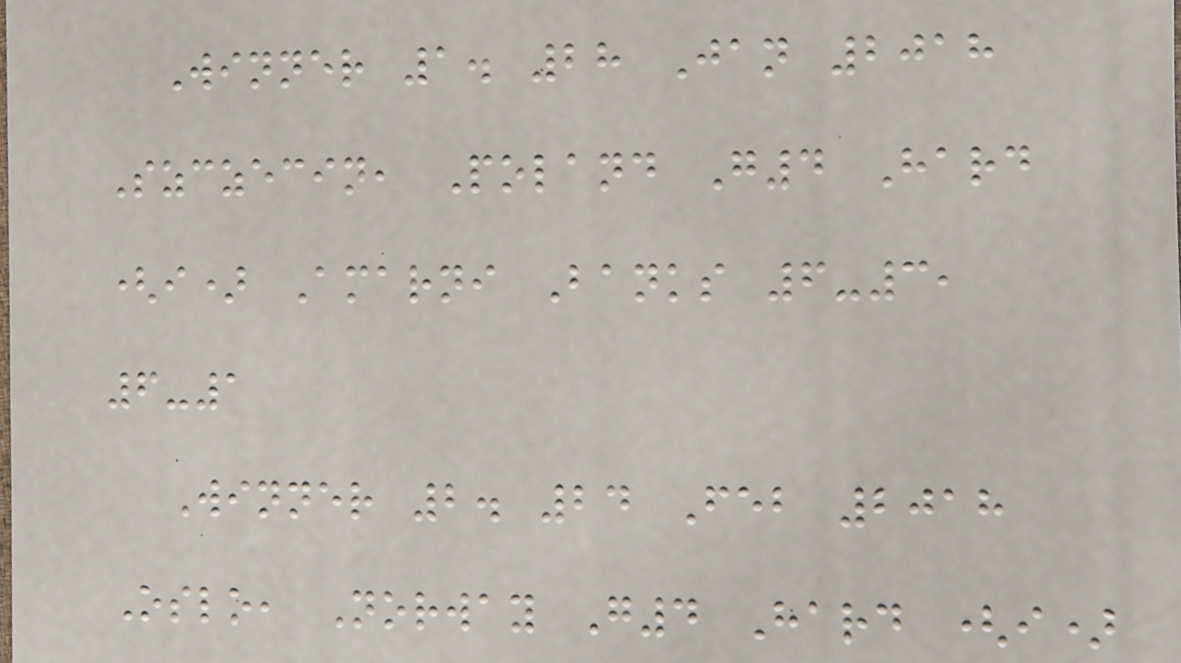Winner 1. 28 Jan 2018
Szczecin, Poland G4 Hard
(i) Amarni Banks 6-3,
6-1
Winner 2. 24 Feb 2018
Oslo, Norway G4 Hard (i)
